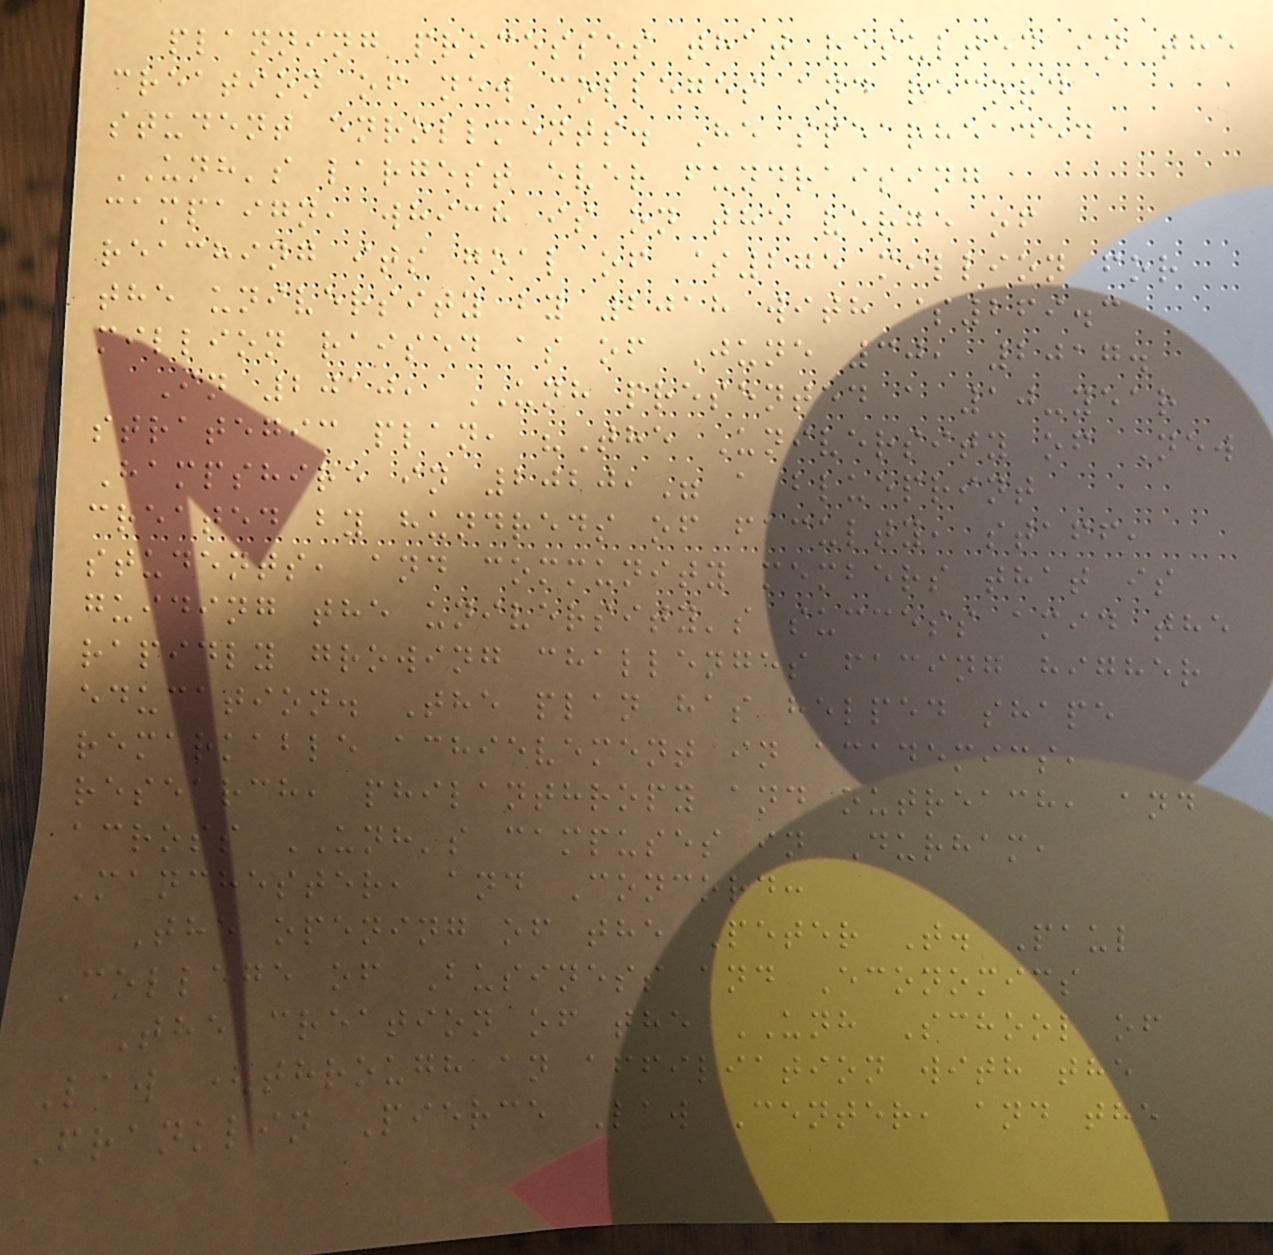planning processes that resulted in the
creation of new colleges and record
student enrollments. He spearheaded
UNH's largest ever fundraising
campaign, which is on the verge of
reaching its goal of $275 million for
the university by 2018 with $269.3
million raised as of June 30, 2017.
In 2010, UNH presented a 10-year
strategic plan, "The University of New
Hampshire in 2020," a blueprint
created by hundreds of faculty, staff,
students, and community members that is
guiding the university's success amid the
rapidly growing challenges facing higher
education. The plan has helped shape
remarkable achievement in academics,
research, philanthropy and outreach, and
across UNH's campuses in Durham,
Manchester, and Concord:
The opening of the Peter T. Paul
College of Business and Economics
The creation of the UNH School of
Law (through an affiliation with the
Franklin Pierce Law Center, and the
